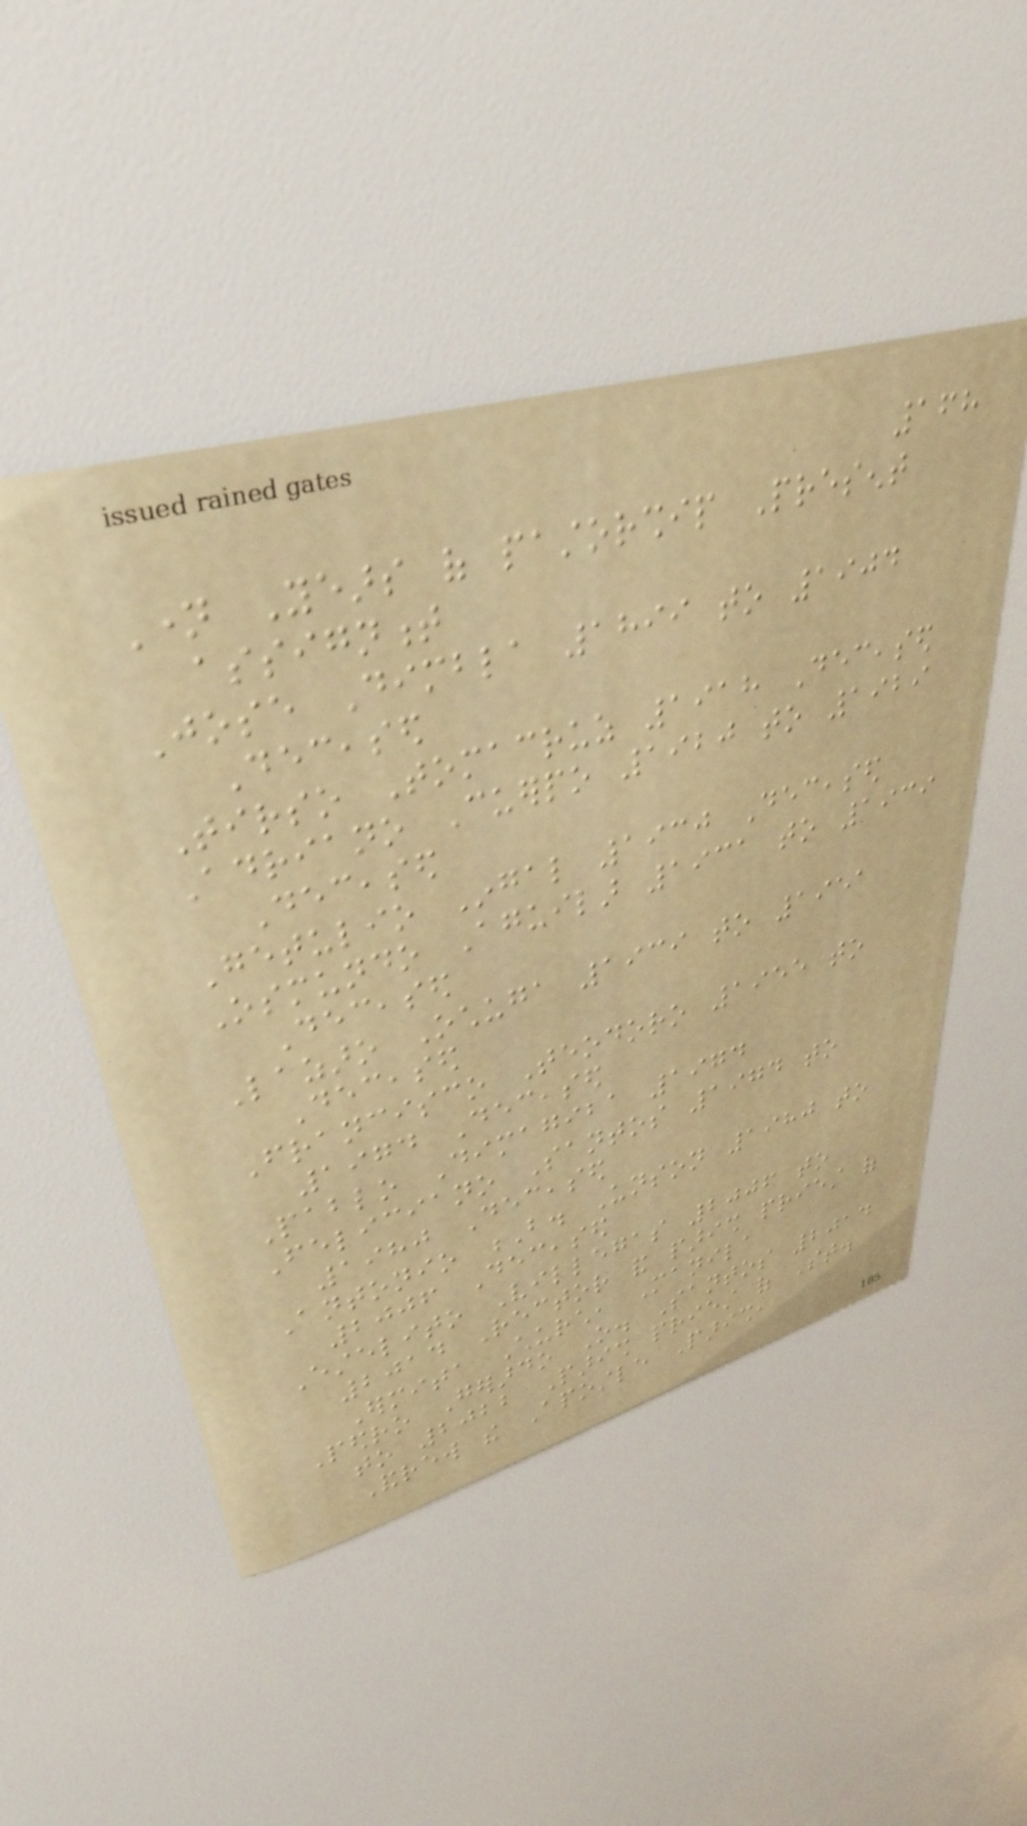168
Name Years of pastorship Present
assignment
Jose Dimbla 1899 to 1904
Deceased
Tirso Tomacruz 1918 Deceased
Adriano Cuerpo 1920 to 1929
Deceased
Getulio Ingal 1930 Deceased
Osmundo Aguilar 1931 to 1939
Deceased
Lazaro Ochuga 1939 to 1951
Deceased
Francisco Teodoro 1955 to
1974 Deceased
Pablo Dimagiba 1974
Feliciano Santos 1974 to
1980 Deceased
Antonio B. Unson 1980 to
2006 Deceased
Estelito Villegas 2006 to
2014 Rector and parish priest of
Ermita Church, Manila
Pedro Gerardo O. Santos 2014
to 2022 Parish priest of St.
Andrew the Apostle Parish,
